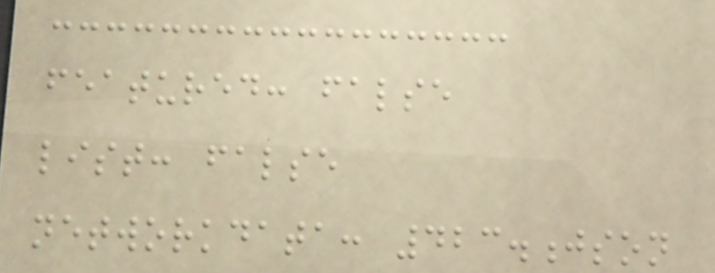featured: false
list: false
networkdata: 423.json
